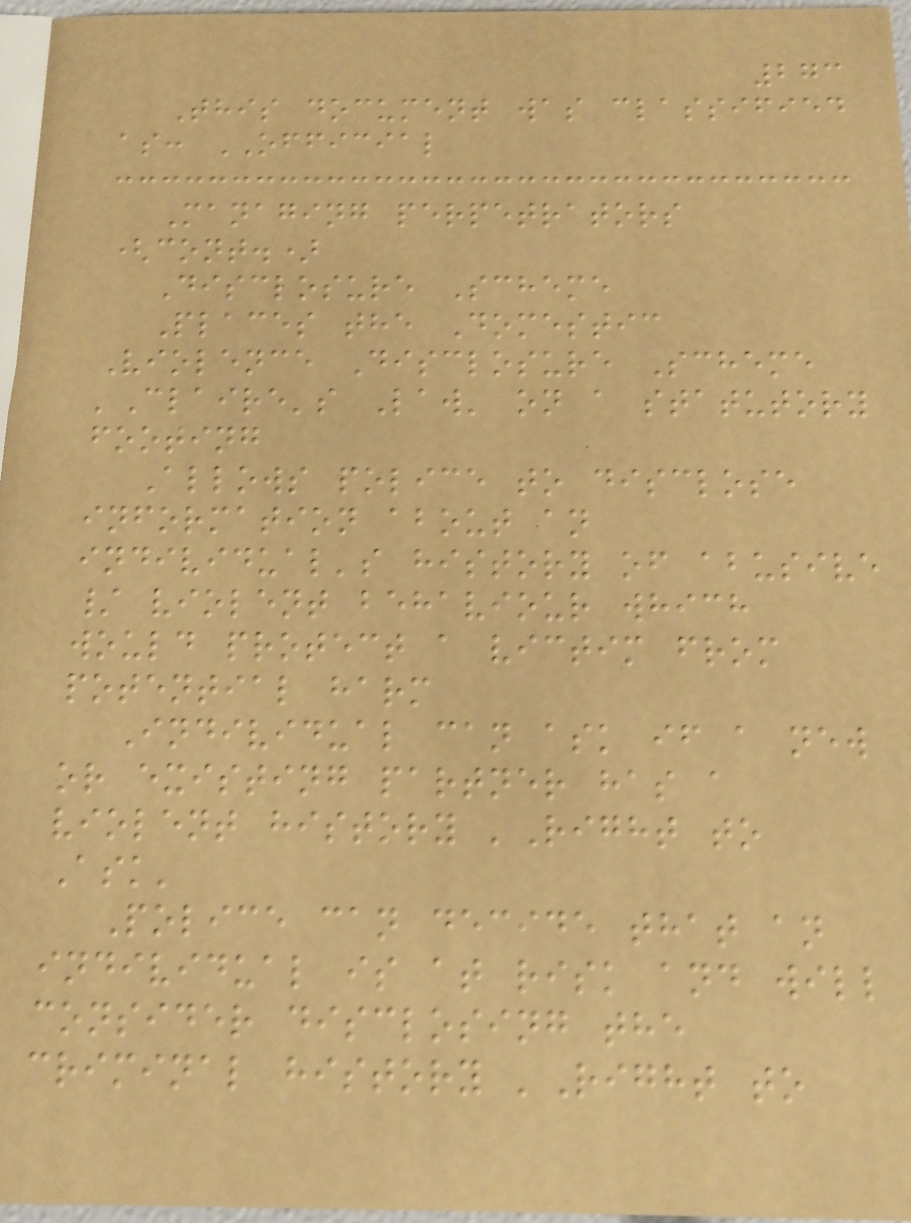273
This document was classified
as: OFFICIAL
Managing perpetrators
(cont.)
Disclosure Scheme
Places the Domestic
Violence Disclosure Scheme
'Claire's Law' on a statutory
footing
Allows police to disclose
information about an
individual's history of abusive
/ violent behaviour which
would protect a victim from
potential harm
Individual can ask if a new
or existing partner has a
violent history 'Right to
Ask'
Police can decide that an
individual is at risk and will
consider disclosing the
criminal history 'Right to
